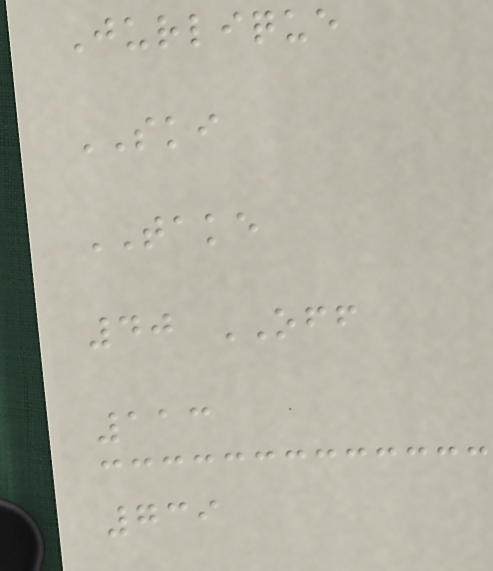Jurlique
SKI
TAKE
40 OFF
113
739
